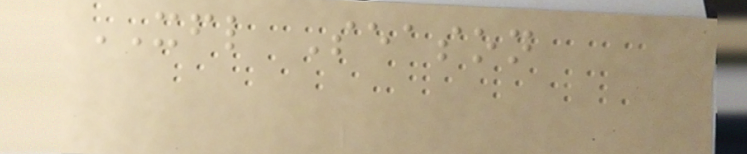XFL Season
